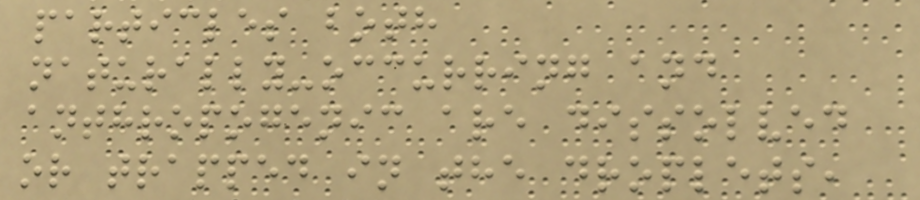particles both
naturally-occurring and
anthropogenic are dissolved
or trapped in the droplets,
